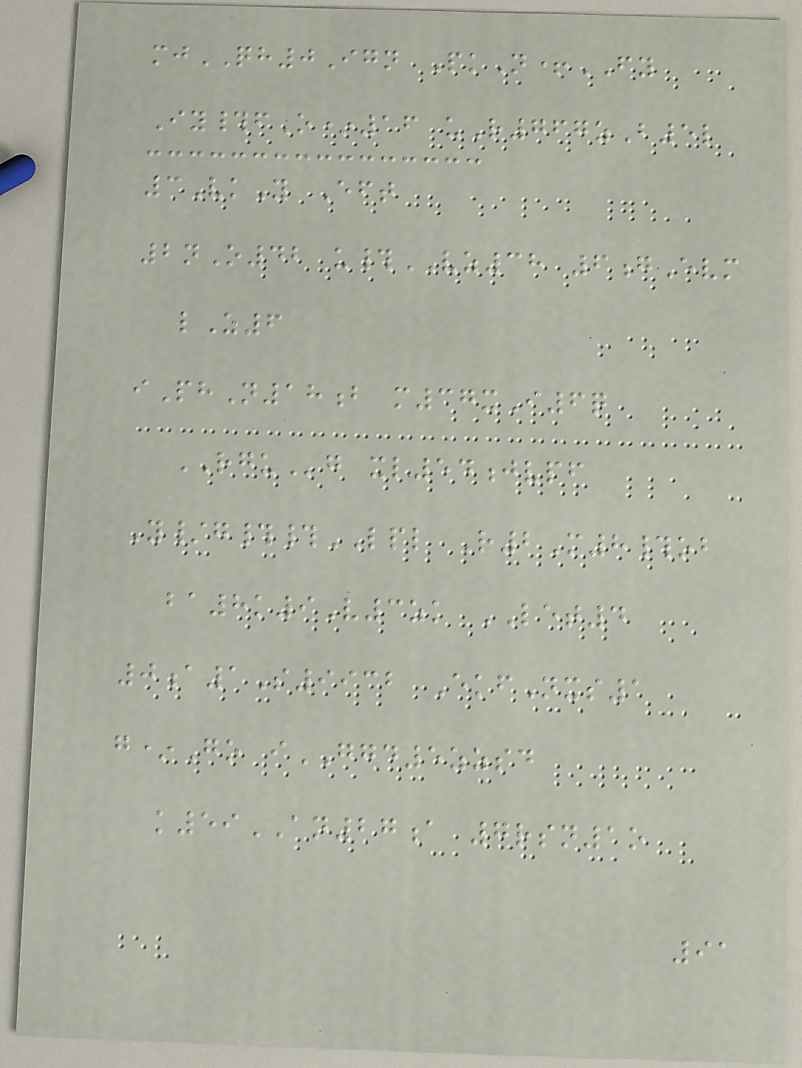mjQH0Ign PkN+FY
Iy#fO*16 uR767zB5l
3VkY Eft
2nO42 u#VZ38 6gEvm
lZ6
iPhN18b m37xI6q
RGUg xl54jvpf
Y/g##LPL R2M8#ob
ba8k9V3zk LET4
0a1S9932 EkfNxs1
g*Go iGGD5zzsd
k59AN27a 7rsn1o
91
